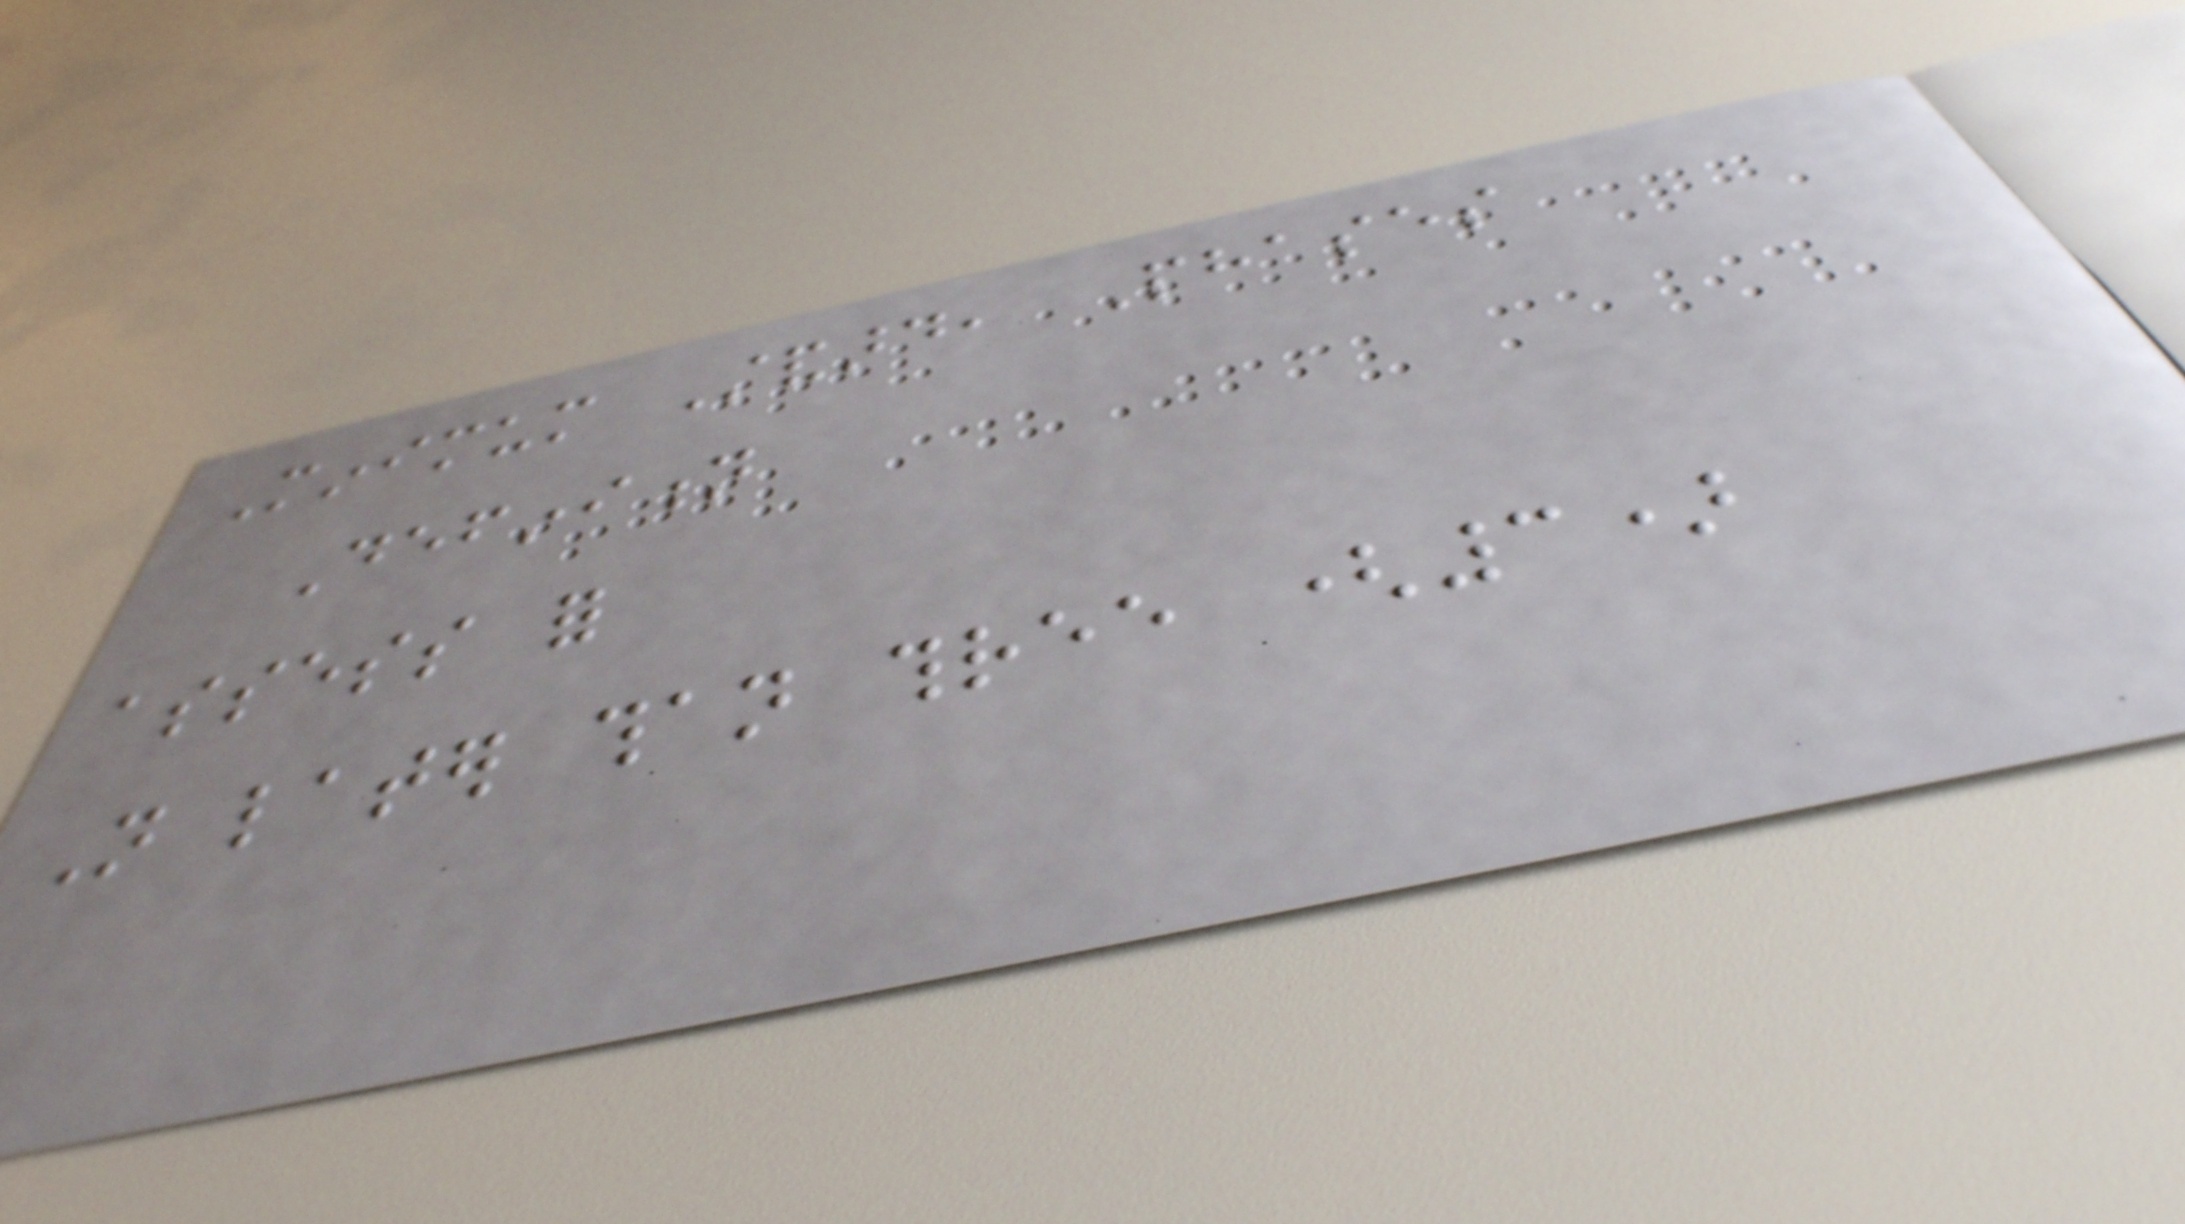Minimum Standard, Phases
Definition
assess for
Not later than three (3)
